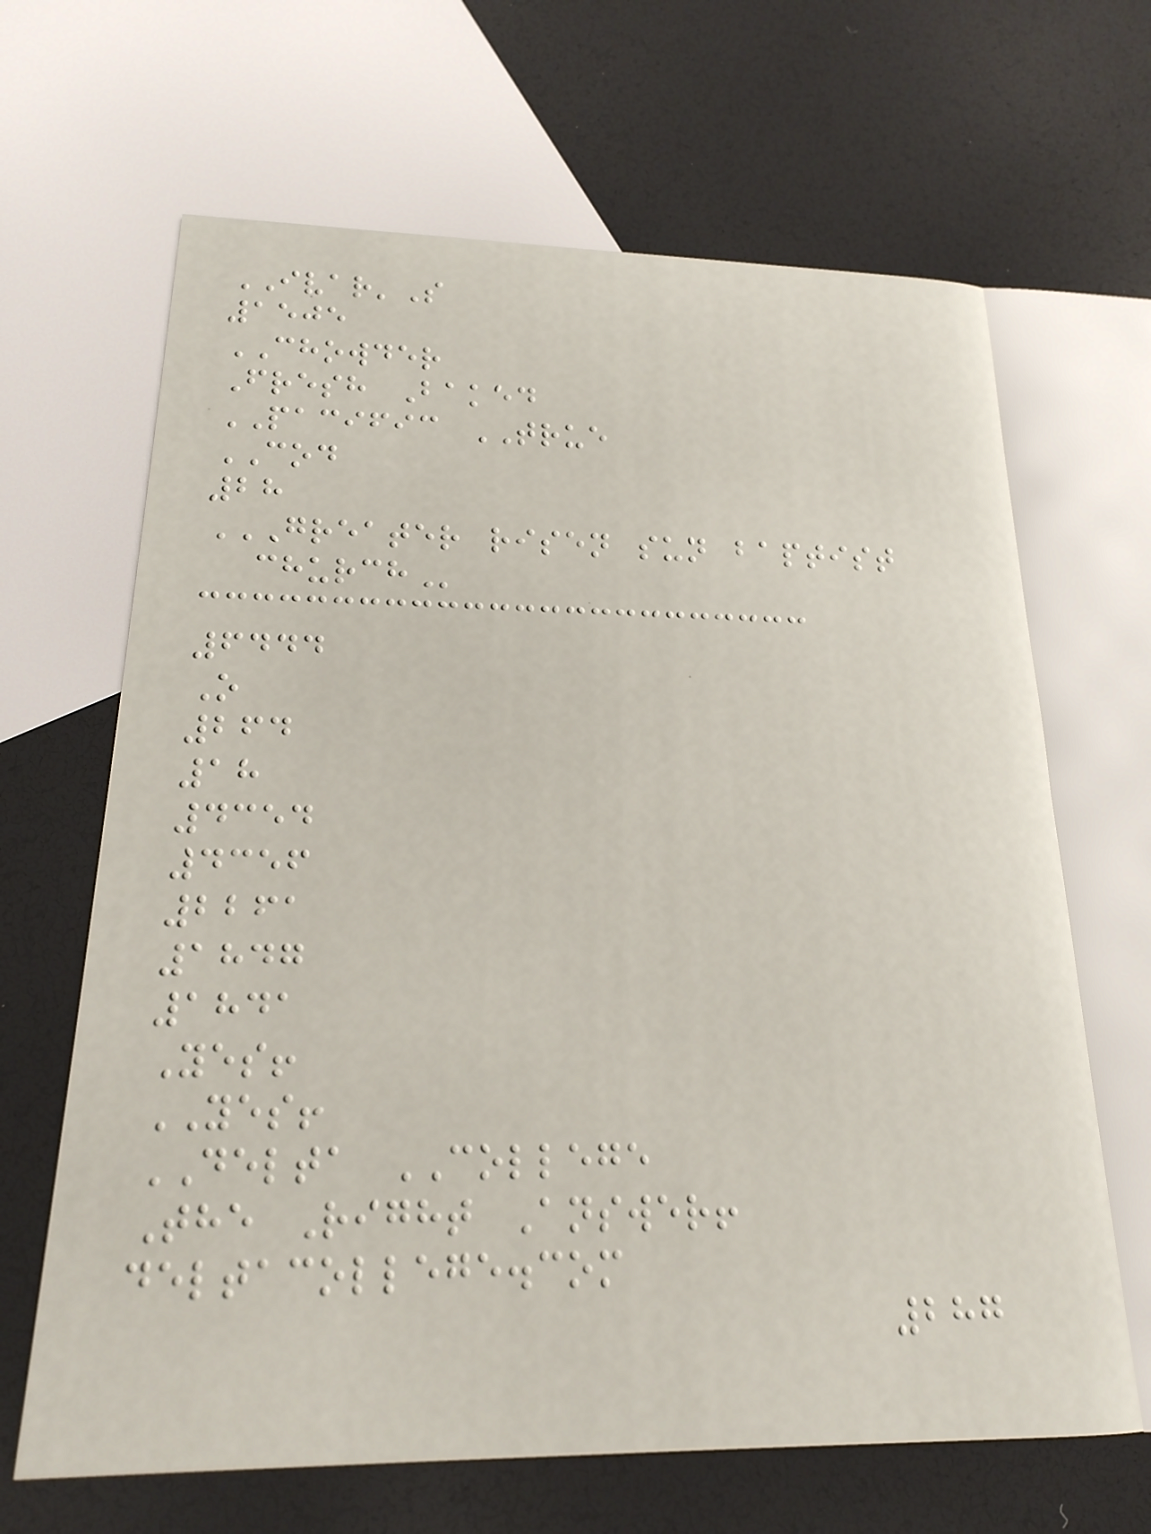IVAR'S
1505
CHOWDER
Fresh Baked
PACIFIC TRUE
COD
28
GREATER RISEN SUN BAPTIST
CHURCH
6444
O
264
18
4354
4356
2261
1847
1841
Yes!
YES!
DELTA COLLEGE
The Right Answer!
deltacollege.com
287
